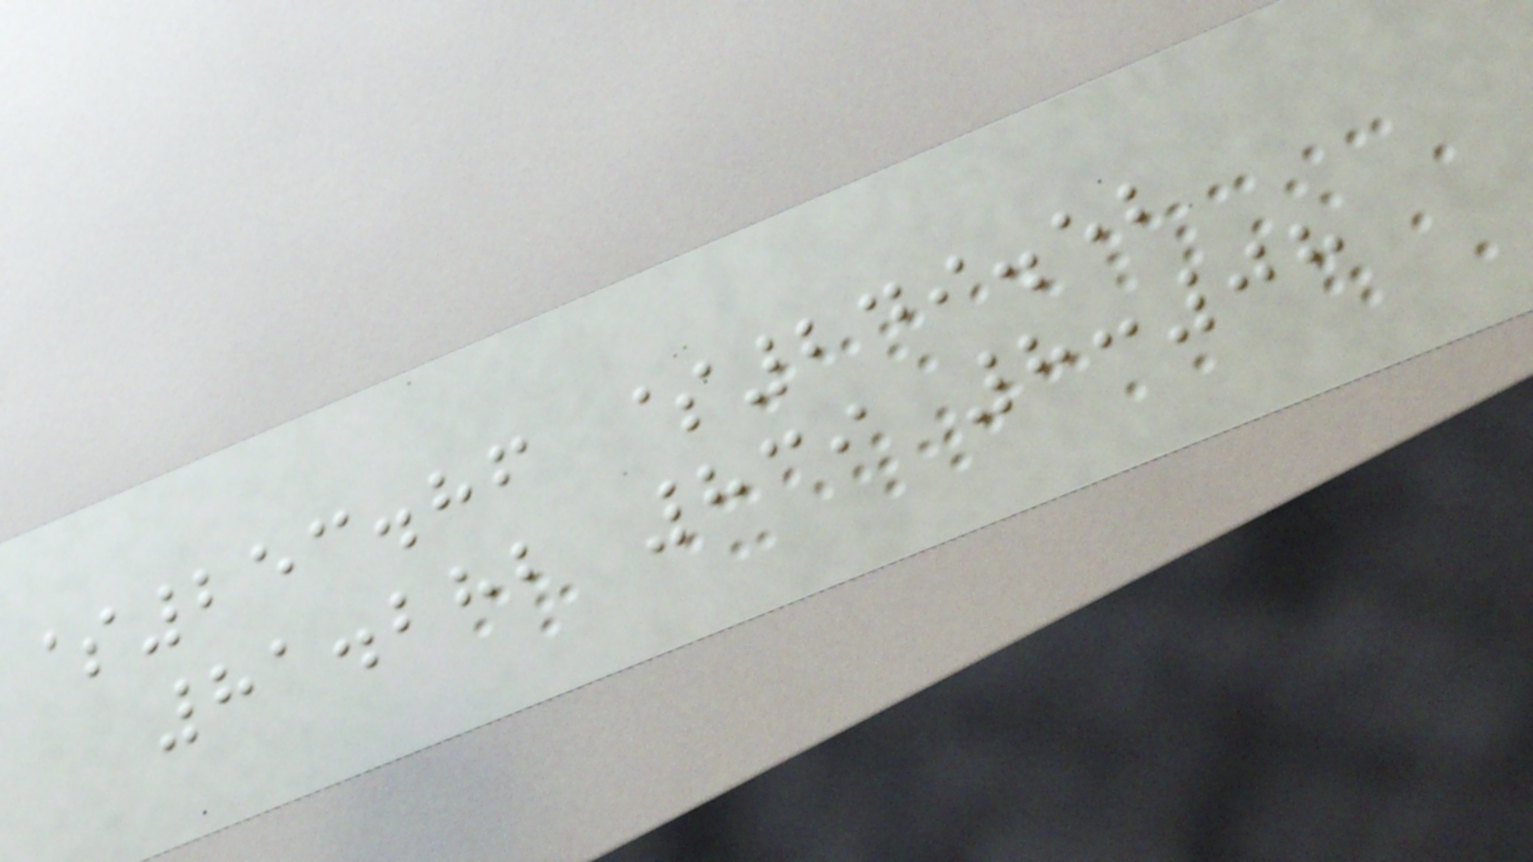$253.86 $249.52
81.282 839 8:08
